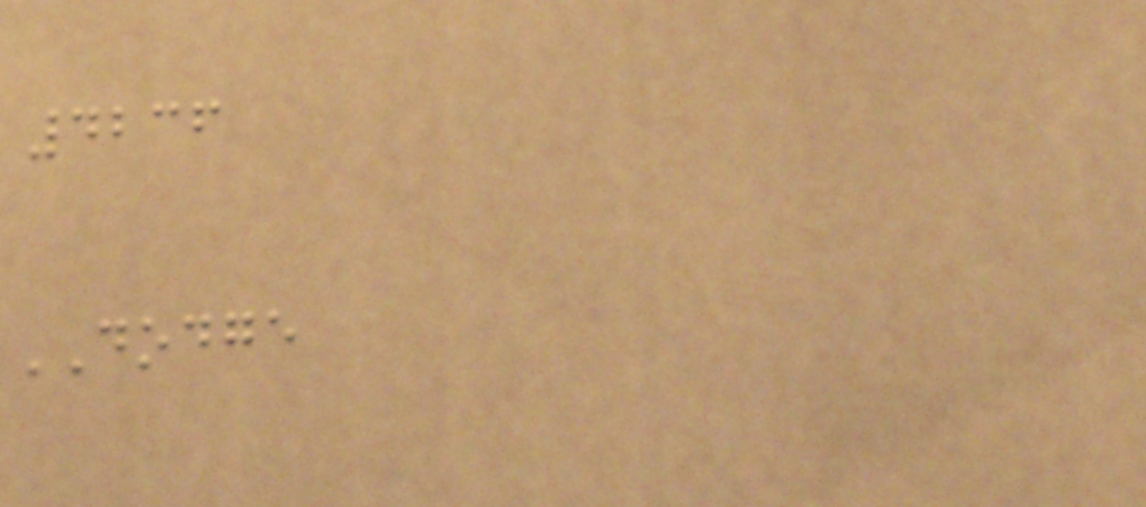4236
DODGE
